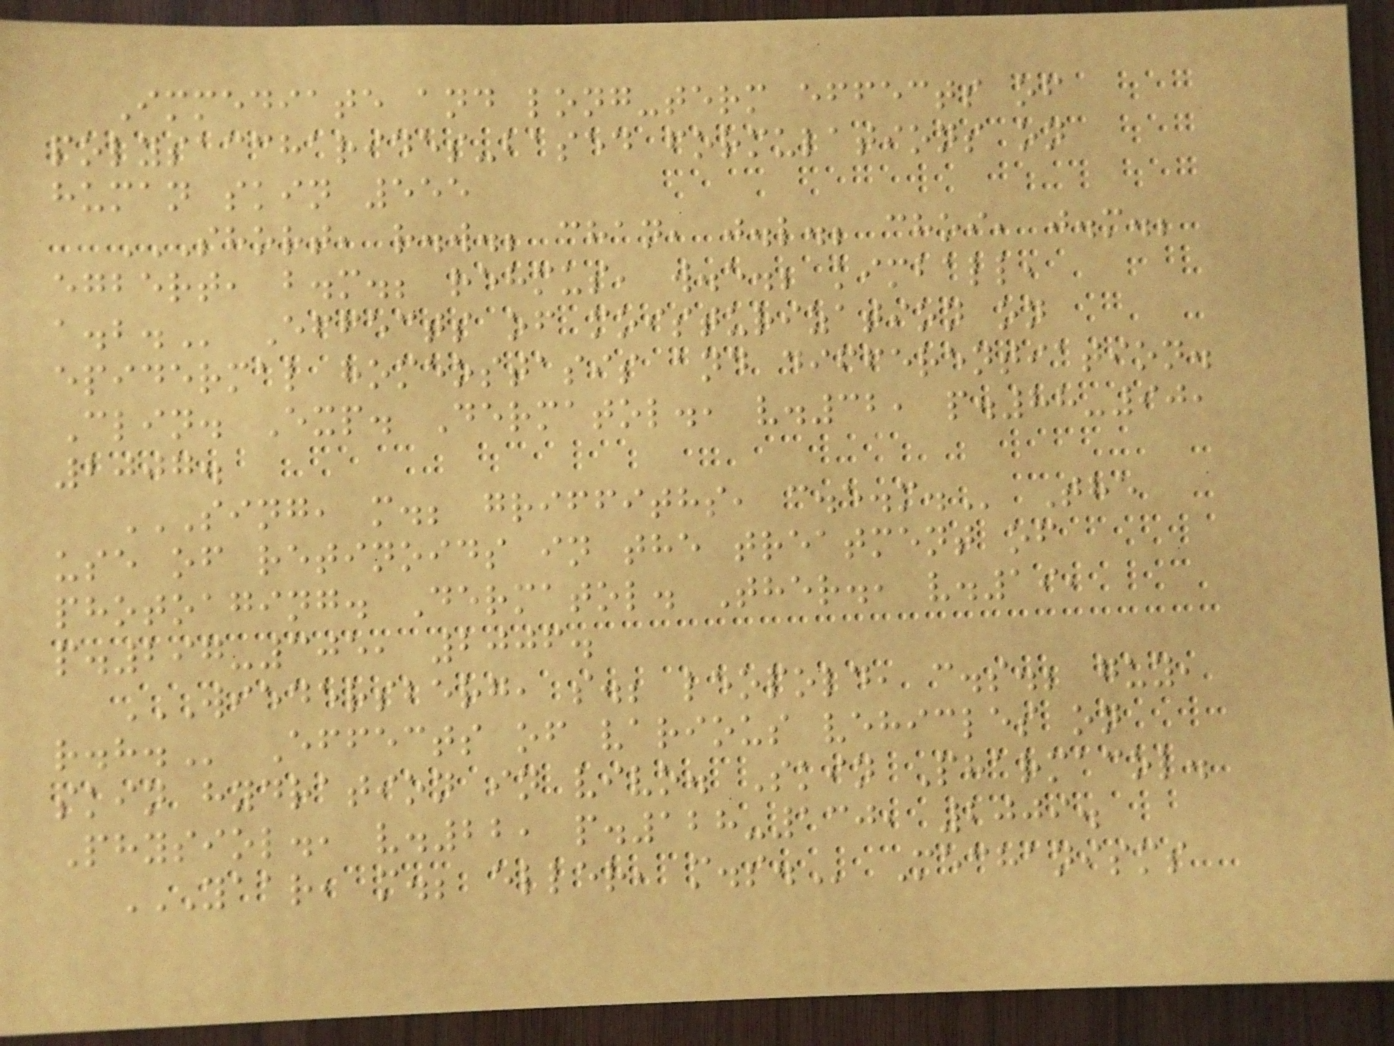Immediate and long-term effects of
polysaccharides-based formulations on
human skin 555
SHORT, R.W.; CHAN, J.L.; CHOI, J.M.;
EGBERT, B.M.; REHMUS, W.E.; KIMBALL,
A.B. Effects of moisturization on
epidermal homeostasis and differentiation.
Clin. Exp. Dermatol., v.32, p.88-90,
2007.
SING, M.; GRIFFITHS, C.E.M. The
use of retinoids in the treatment of
photoaging. Dermatol. Ther., v.19,
p.297-305, 2006.
WIEDERSBERG, S.; LEOPOLD, C.S.; GUY,
R.H. Effects of various vehicles on
skin hydration in vivo. Skin Pharmacol.
Physiol., v.22, p.128-130, 2009.
YAAR, M.; ELLER, M.S. Mechanisms
